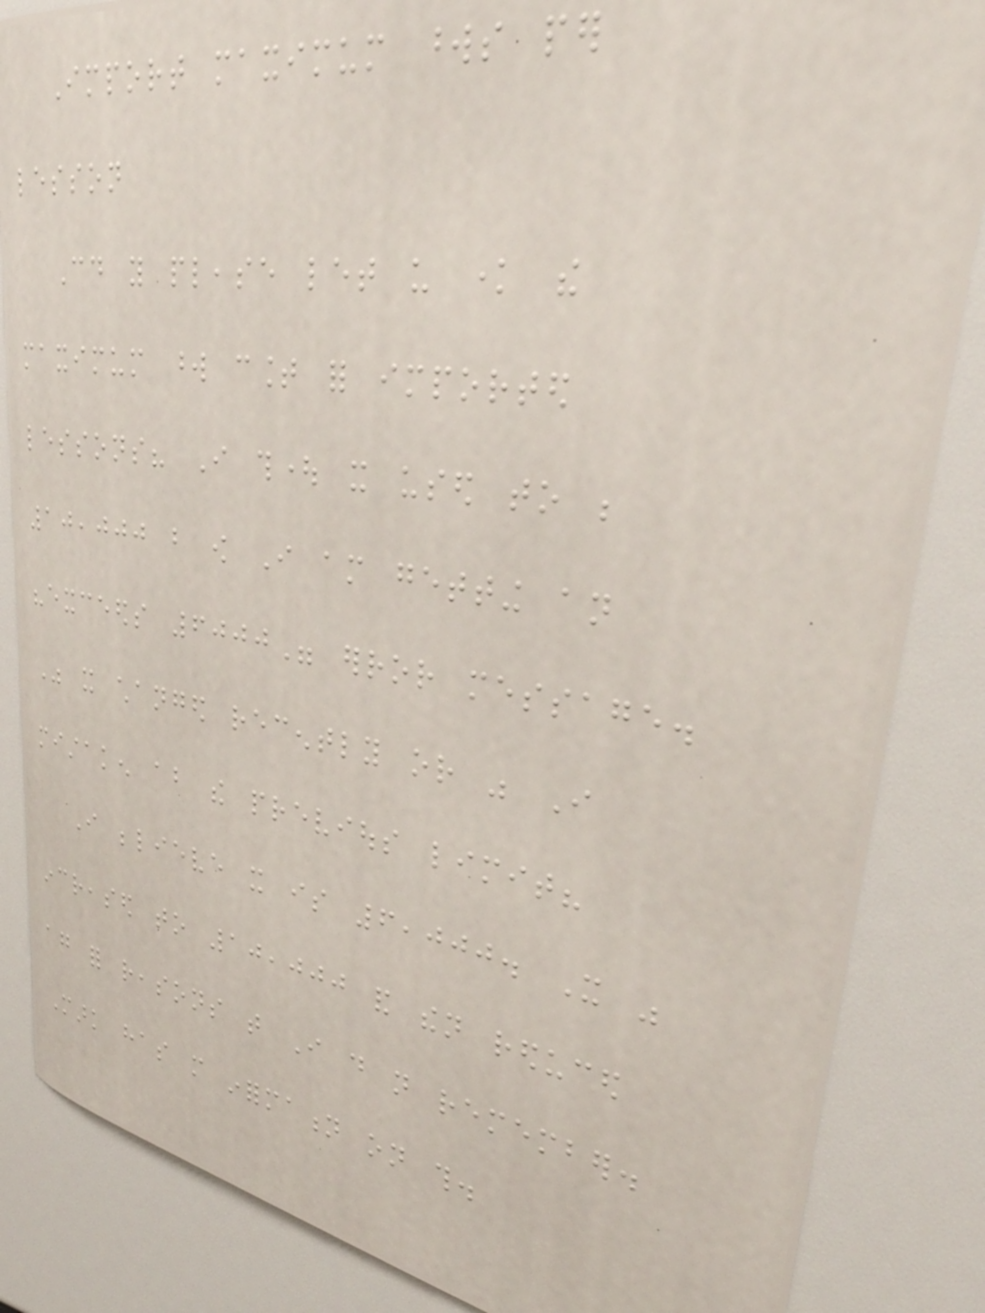Import maximum words per
lesson
Could you please let us know the
maximum word count for imported
lessons? I thought it used to be
10,000 but ow I am getting an
"exceeds 6000" error message.
Was it changed recently or was I
mistaken about the previous limit?
I believe it is 6,000. It was
increased to 10,000 and then reduced
again for reasons that I do not remember.
Mark has more information on this.
